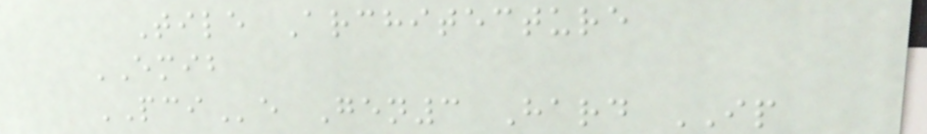Tile Architecture
EMIB
PCIe Gen3 Hard IP
